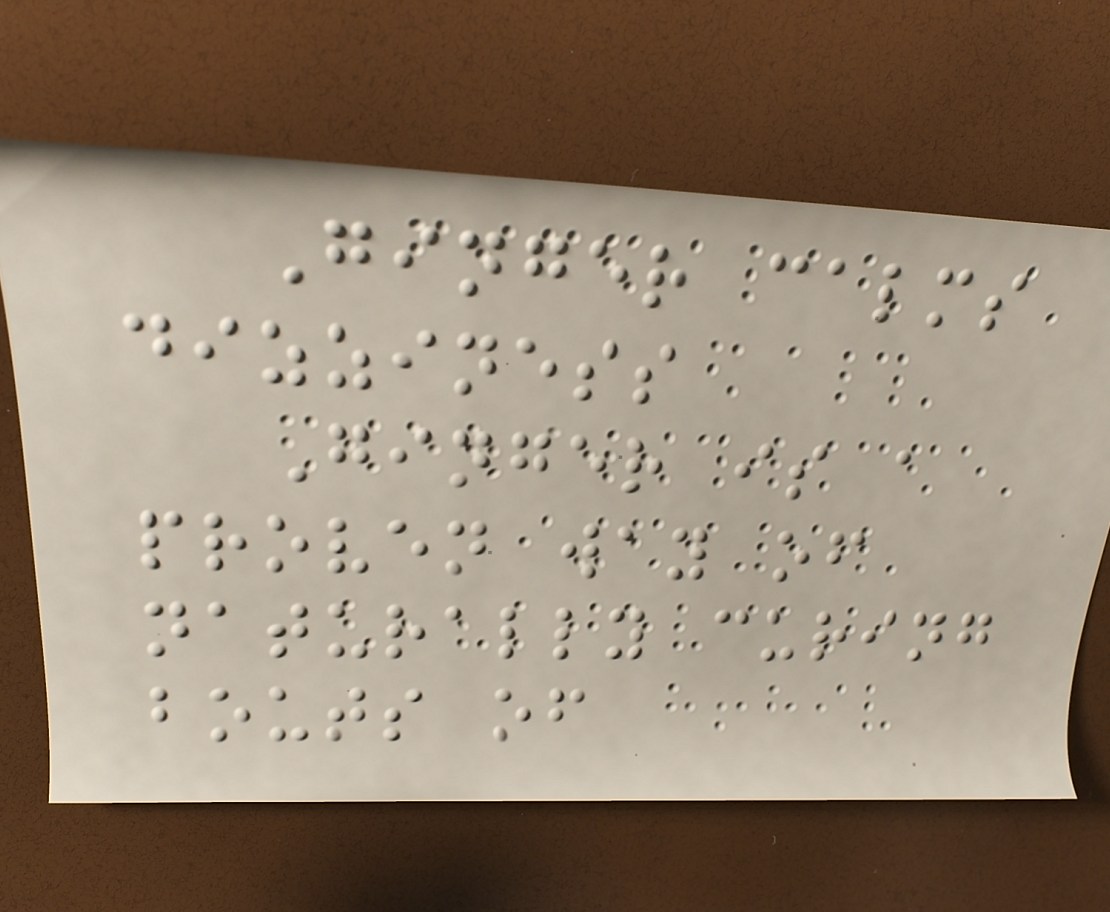Ginger calms
dizziness
Ginger is a
proven way of
naturally curing
bouts of
